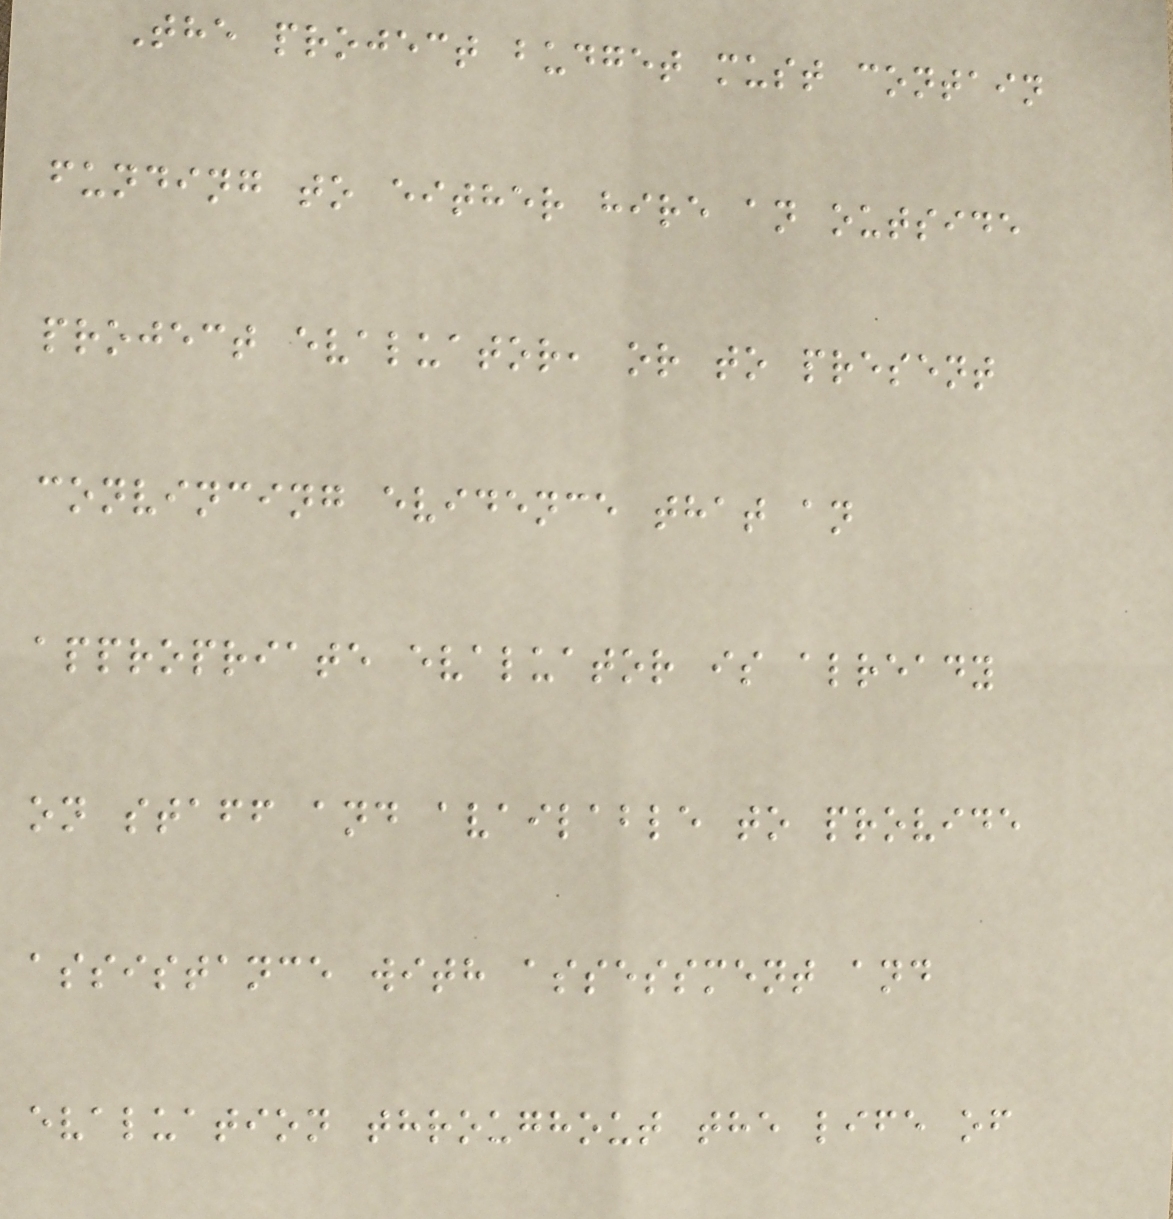The project budget must contain
funding to either hire an outside
project evaluator, or to present
convincing evidence that an
appropriate evaluator is already
on staff and available to provide
assistance with assessment and
evaluation throughout the life of
